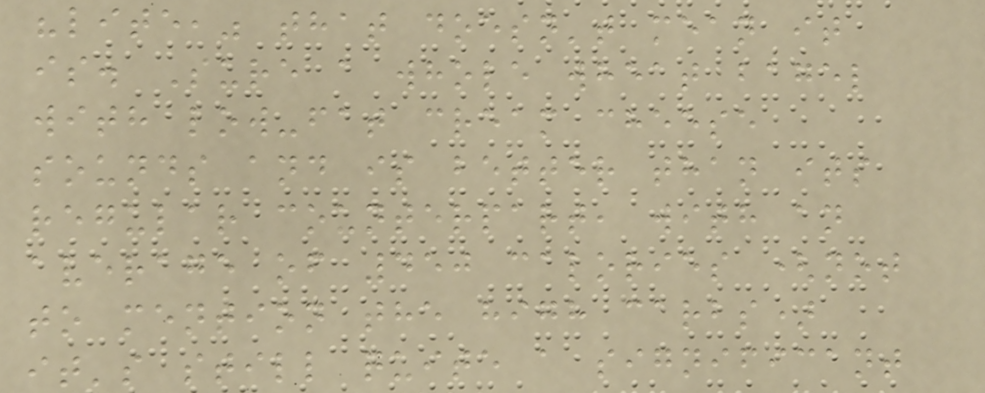"lite," that doesn't mean it
is. Sure a whole wheat bagel
with low-fat cream cheese
sounds and is better than its
regular counterpart, with an
average of 450 calories (not
to mention the high carbs)
it's still quite a significant
